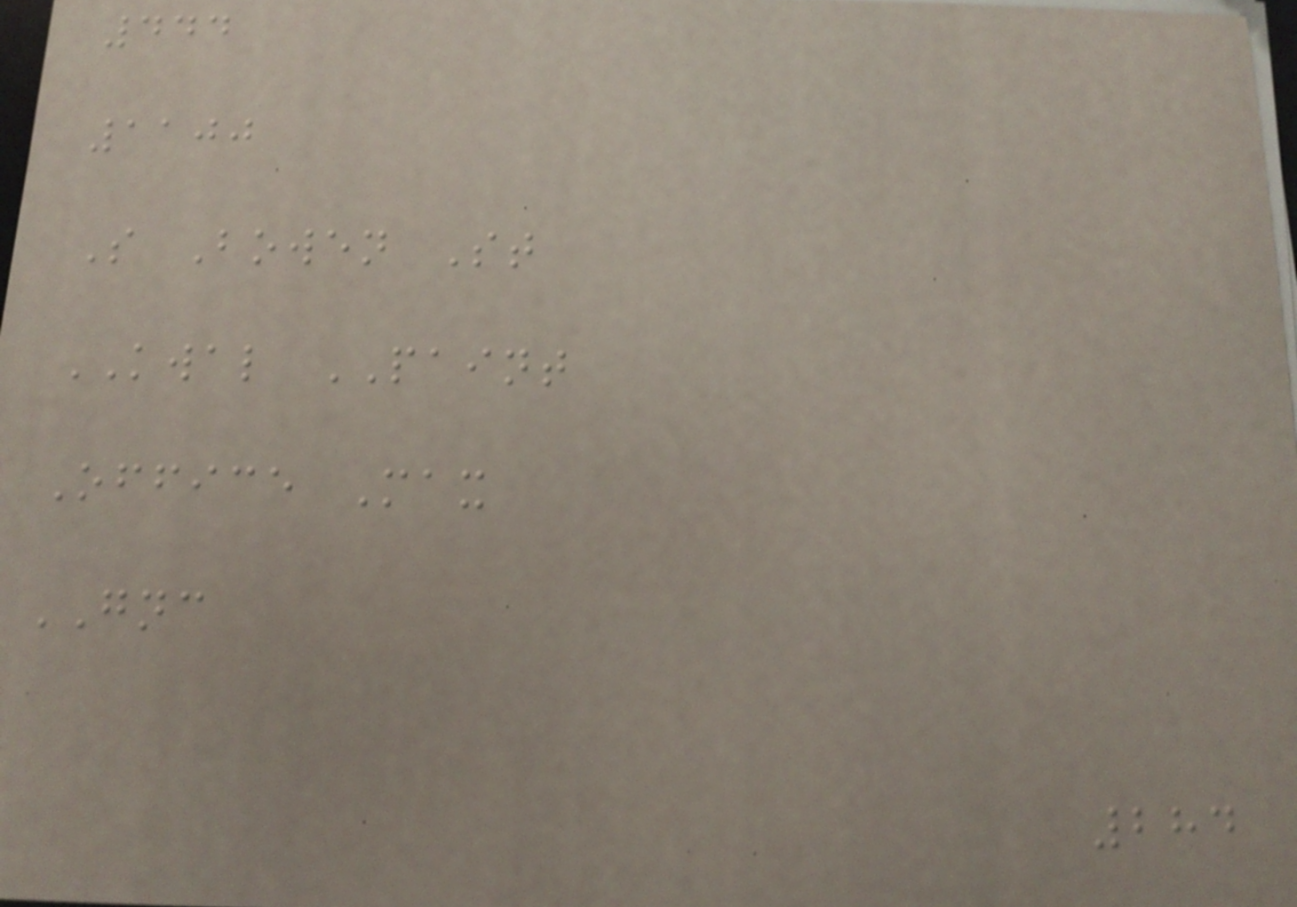444
1100
S Bowen St
KWAL PAINT
Office Max
GNC
284
